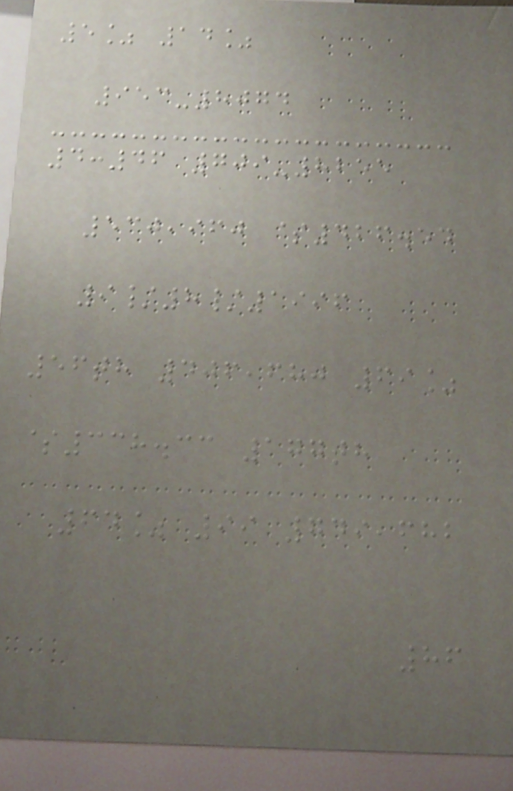5% 14%
953-8074
4:46 709-8255
530,960 $426.54
9/8/1996
56th 406,680 69%
$338.33 177th
64% 99 749,682
86
